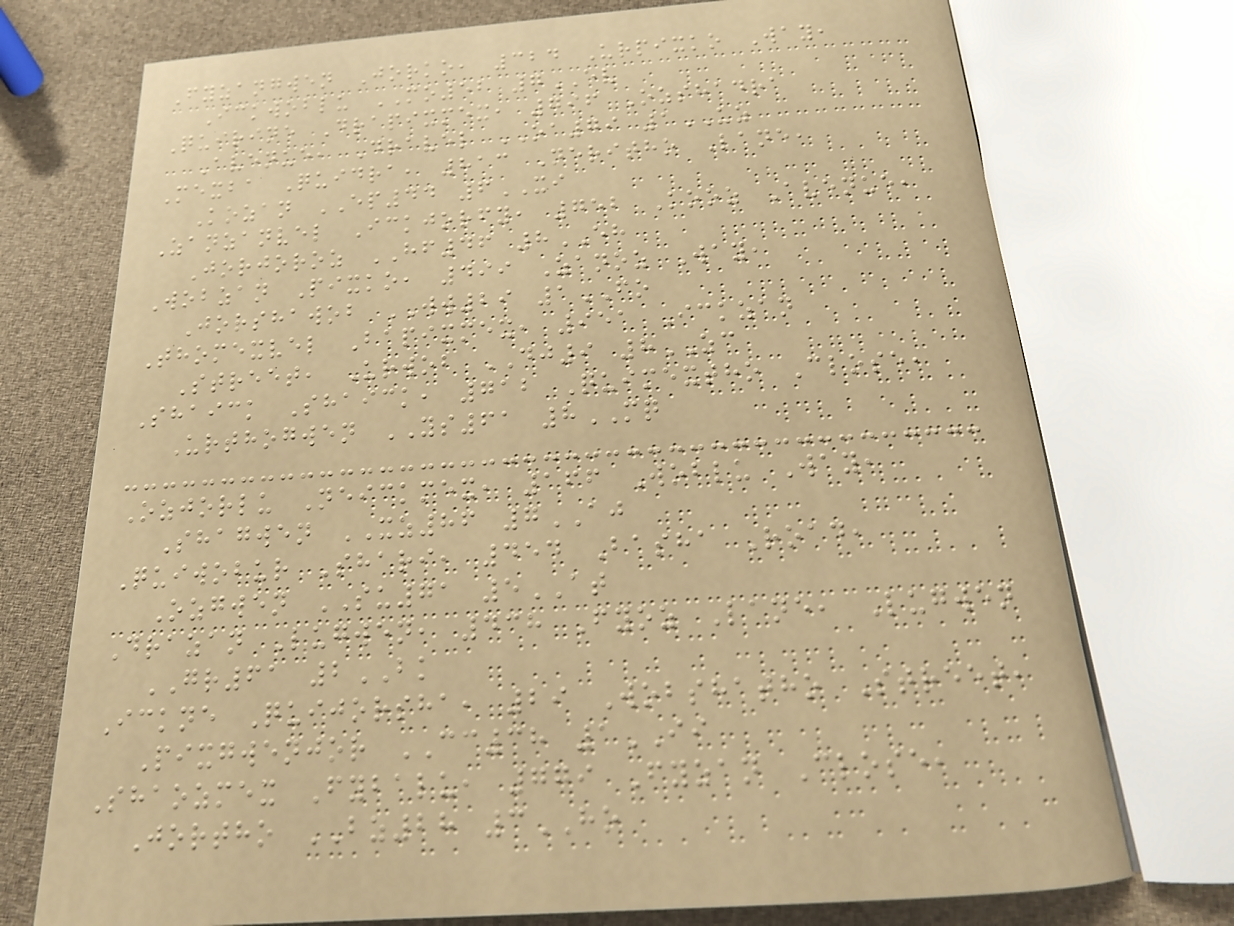Fyzangwen Jorko, 324 Urpixko Way,
Ickwoblu MO52 7EV
Quirine Drapixmex, 796 Ozshadra
Avenue, Dravel OA79 1UZ
Mexba Quidra, 813 Neritho Lane,
Kozan EP44 6XI
Zanzanvel Ickjorfy, 752 Kooz Avenue,
Jorjoroz HF46 8EH
Wobzan Pixko, 499 Zanoz Way,
Jorshawob WW29 1FO
Thomexvel Bapixmex, 951 Ickzan
Street, Urwob DJ9 8ZC
Shaick Shaick, 712 Quimextho Close,
Urthogwen YS61 8MQ
Ozjorlu Neickmex, 166 Woblu Way,
Shagwen XZ86 7AJ
Quiwobur Shari, 454 Basha Road,
Ozgwen SU71 5AT
Drazan Lugwen, 438 Fyoz Lane, Lugwen
GR61 2BK
Ickne Quijorsha, 29 Wobshatho Street,
Pixgwenjor CC38 1II
Shaozmex Fybalu, 779 Fyzan Close,
Jortho BZ28 3HO
